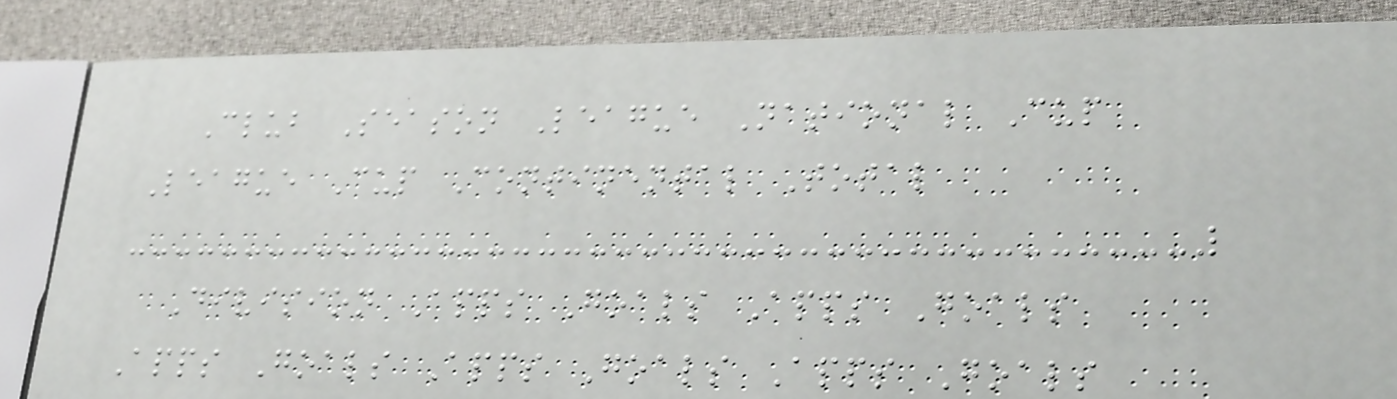Club Season League National Cup
League Cup Continental Total
Division Apps Goals Apps Goals
Apps Goals Apps Goals Apps Goals
